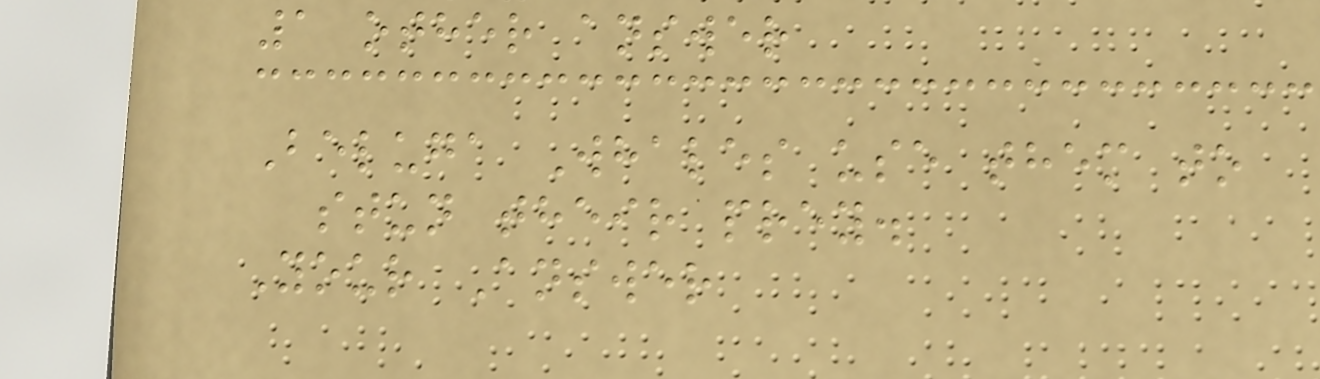1 other answer
Beluga Whales use them to
stun their prey.
Your Answer
